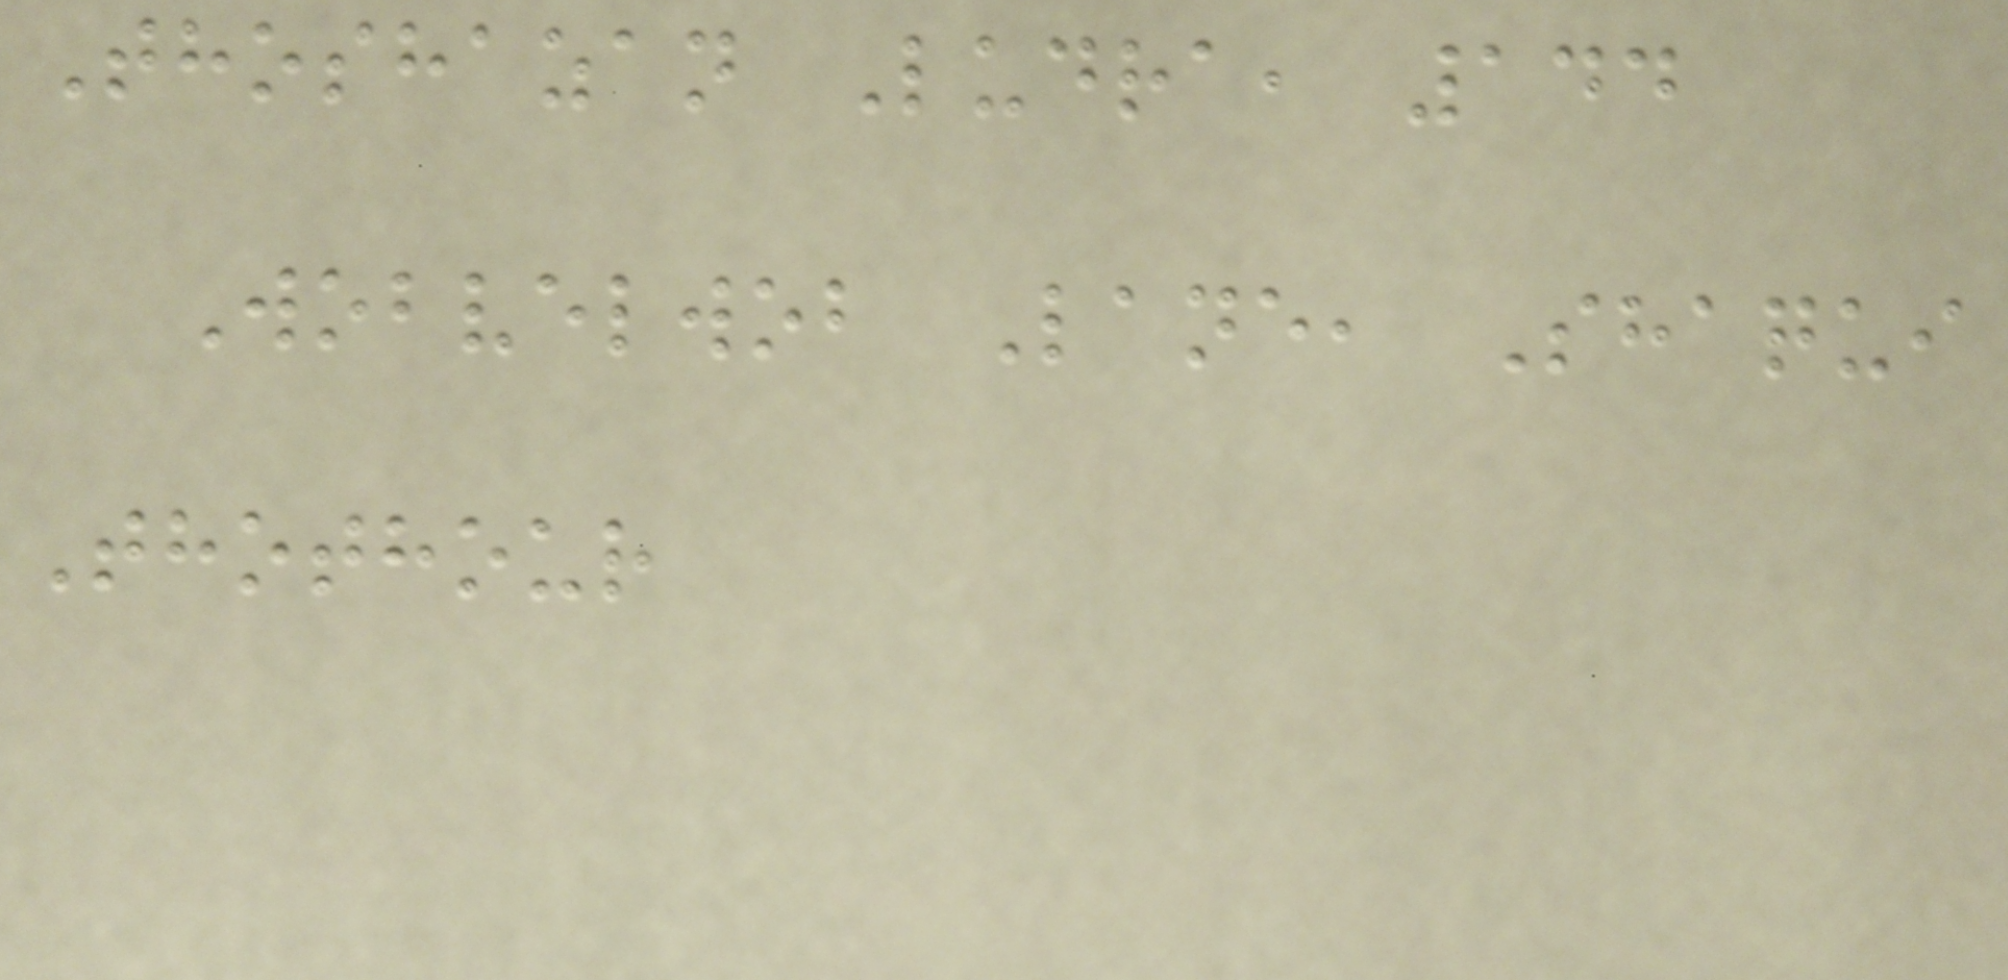Thoshazan Ludra, 144
Wobvelwob Lane, Shaqui
Thothour
